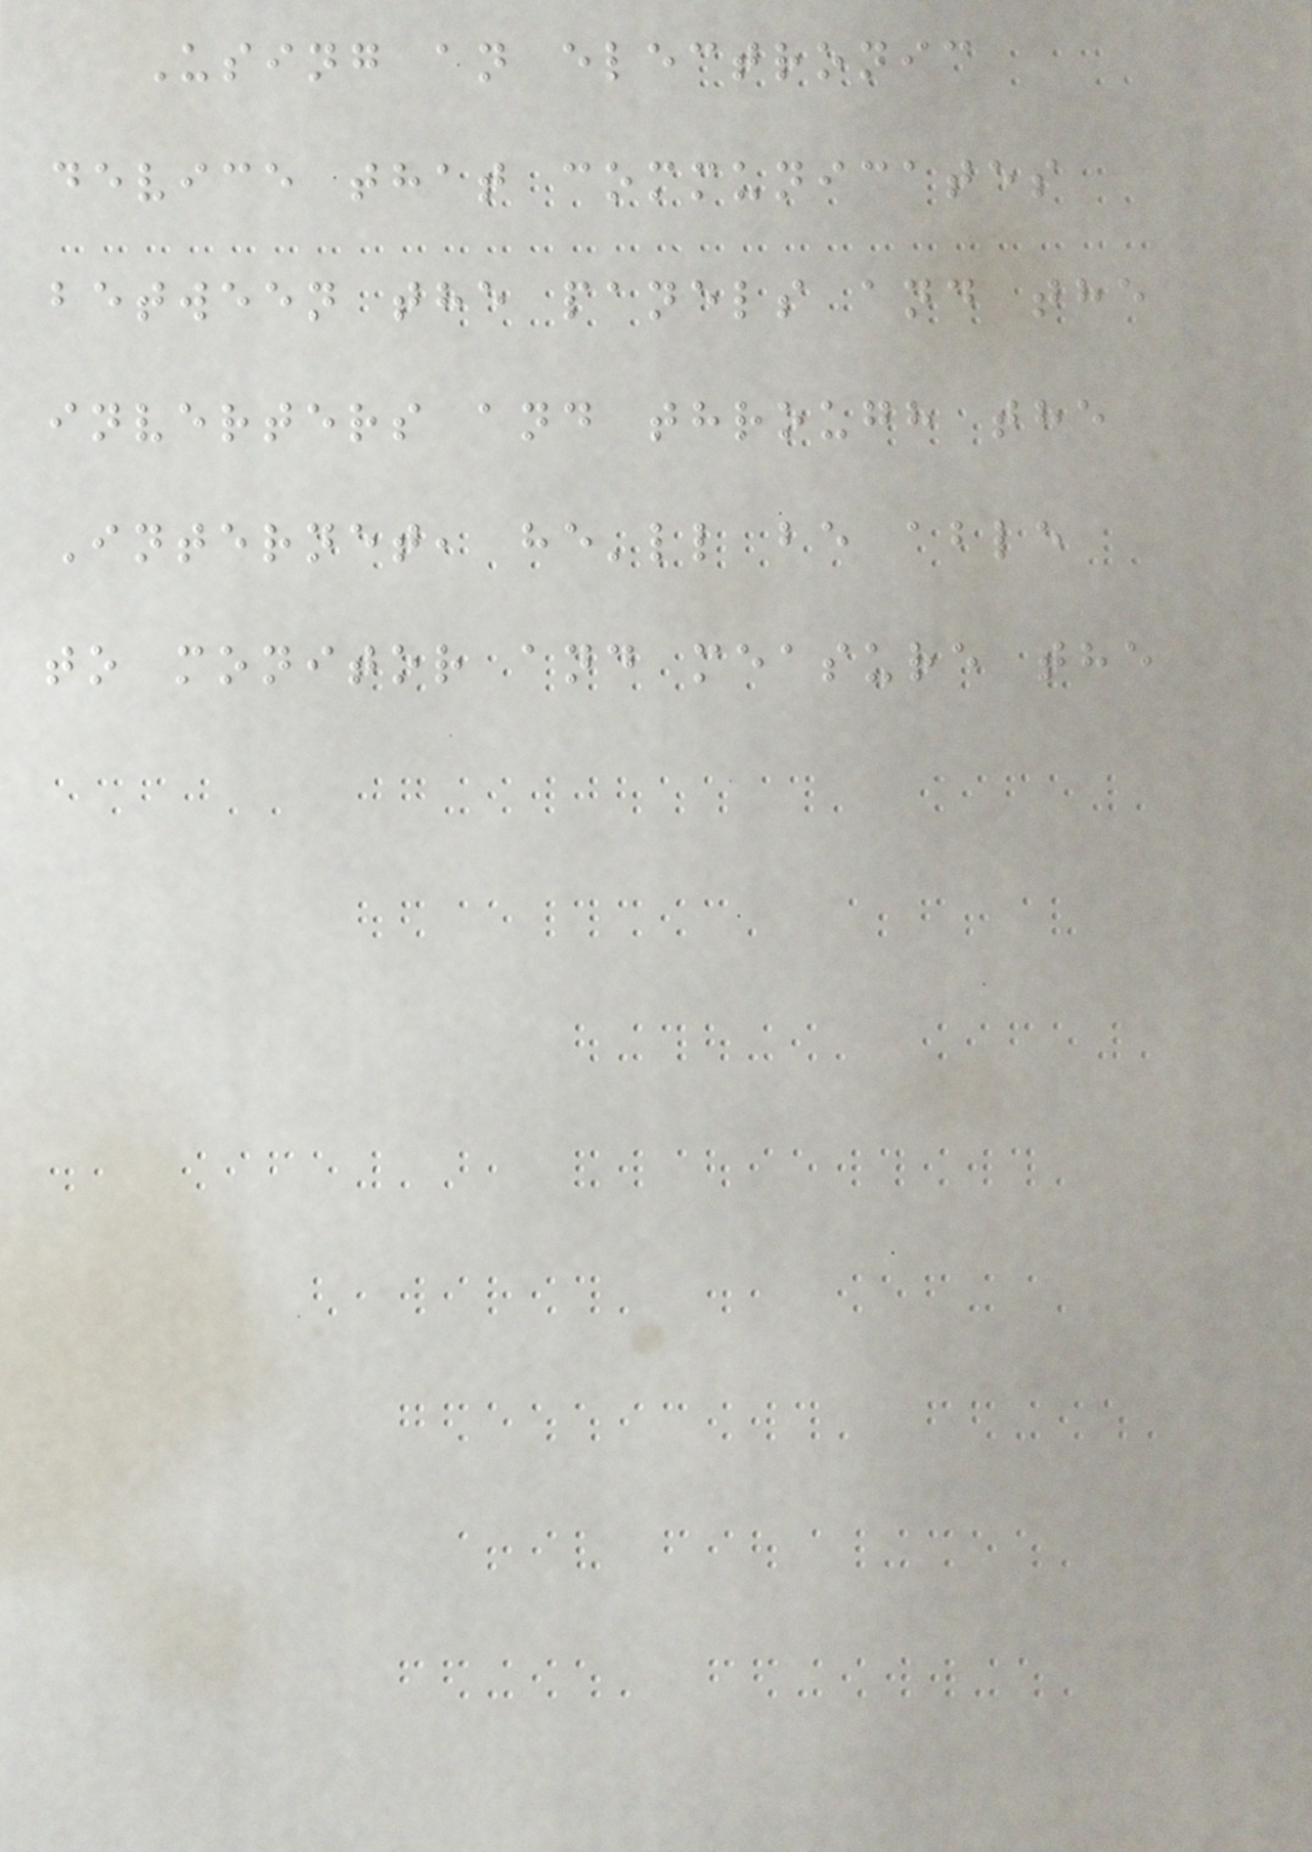Using an electronic
device that communicates
between the panels and the
inverters and through the
Internet, he'll be able
to monitor and measure the
